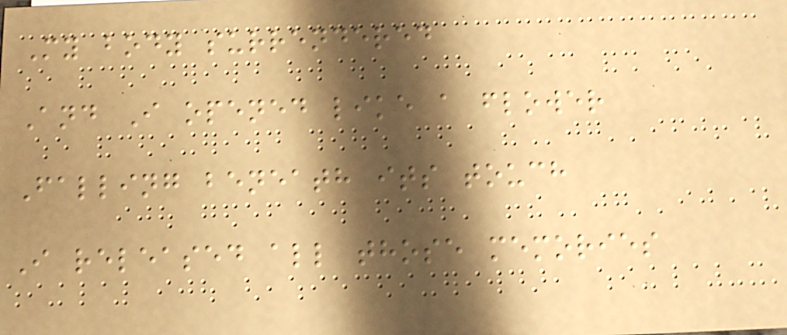My body surrendered
And I opened like a flower
Falling beneath its touch
I released all those memories
